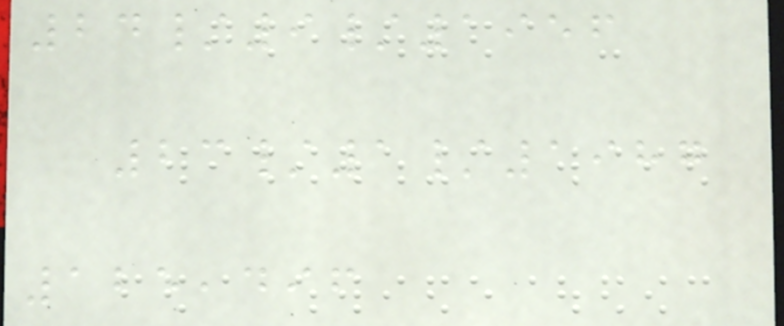24/9/1956
23/1/1987
125,496
